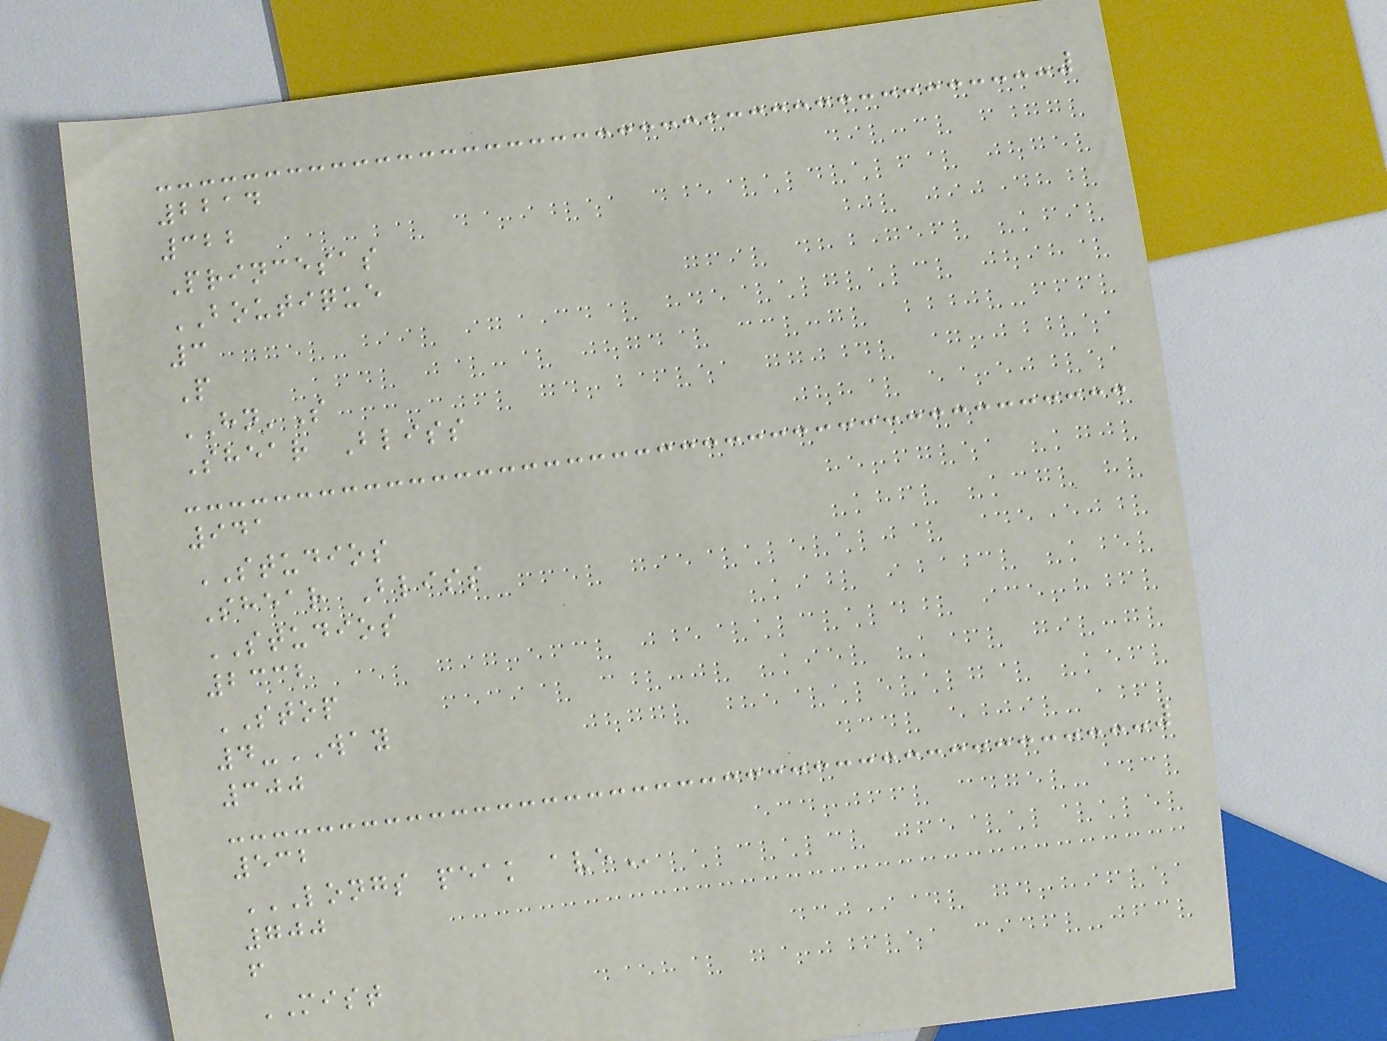2214
322
Princesas
BOUTIQUE
3
P
HN'S
Shear Bliss
941
STUDIOS
Shear Bliss
STUDIOS
2332
STOP
4-WAY
300
532
LONGS PEAK AVE
700
f
MIST
